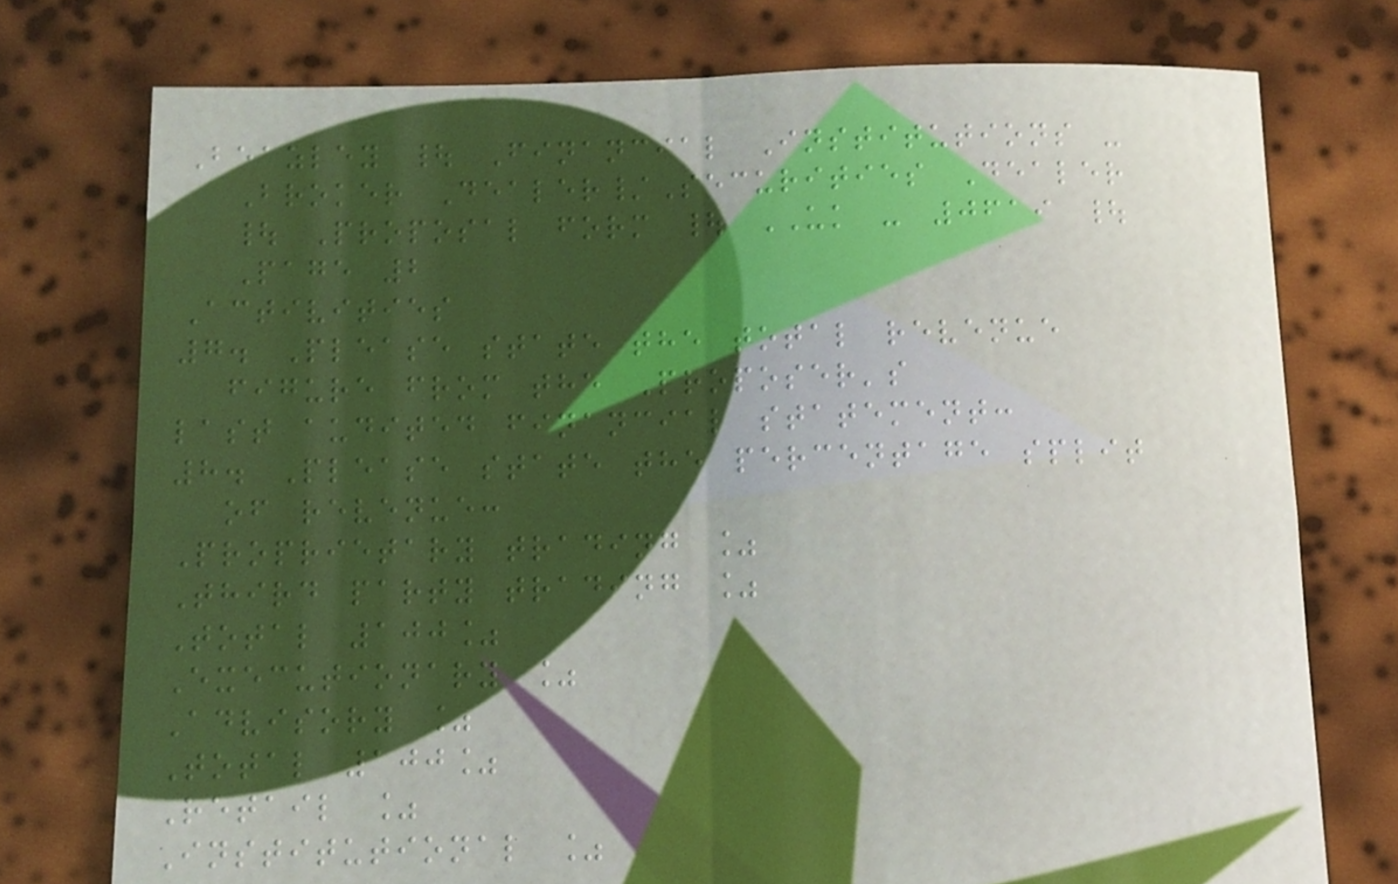Beazley | Financial Institutions -
Broker Dealer/Securities Dealer
| Proposal form | UK - 0619 |
Page 2
Activities
7. Please state the total revenue
figure from the Proposer's
last audited financial statement:
8. Please state the percentage split
of revenue:
Proprietary trading %
Third party trading %
Total 100%
Executionary %
Advisory %
Total 100%
Retail %
Institutional %
